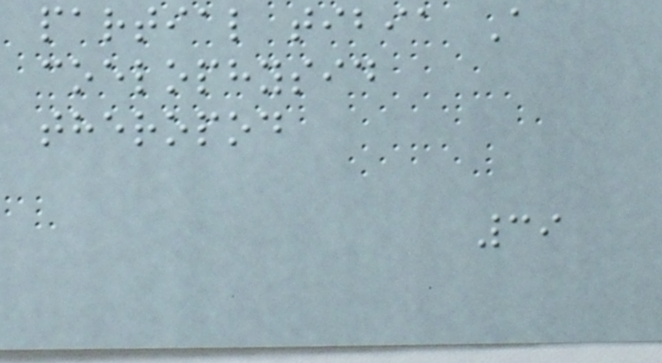partial tibia A
coelophysid
theropod
39
